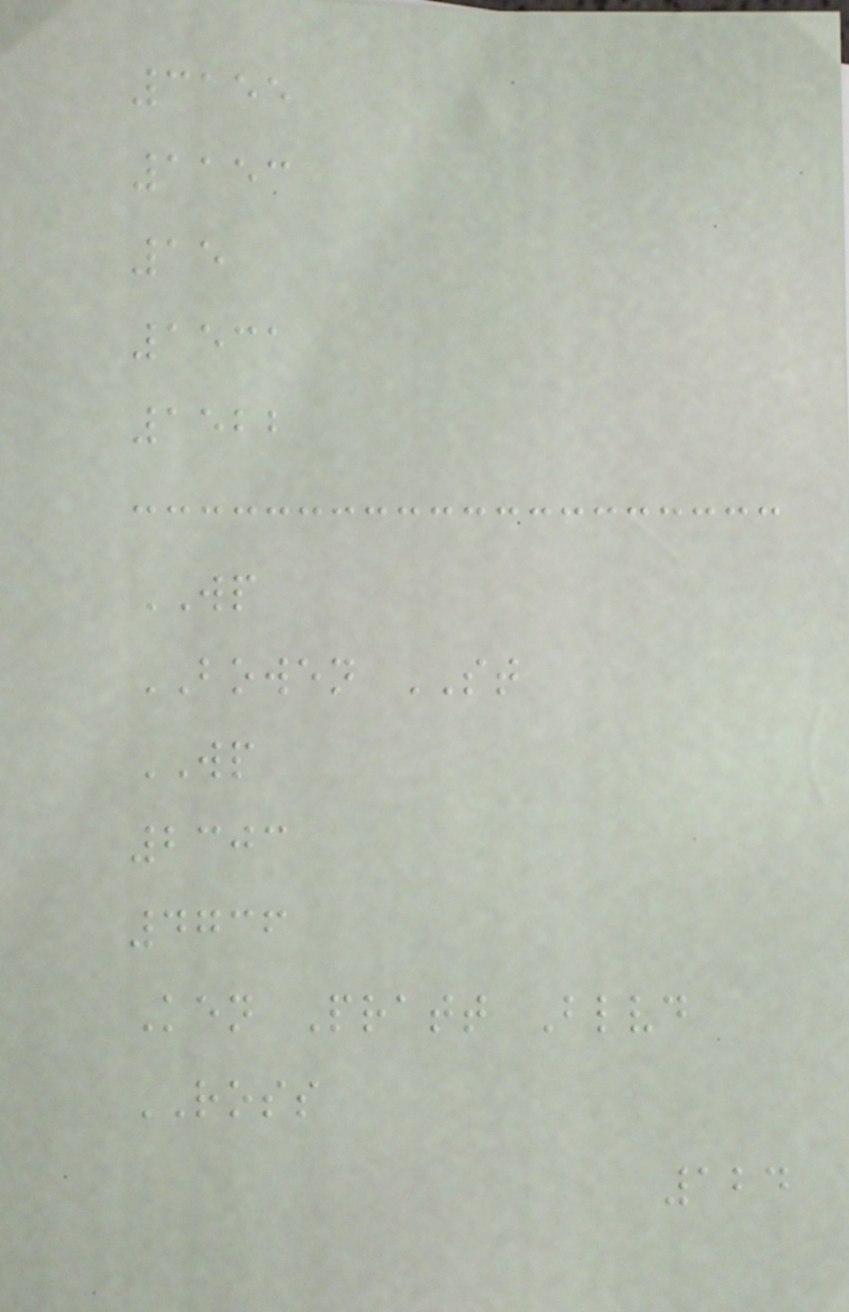3155
1153
15
1531
1522
WP
BOWEN ST
WP
2303
4736
Ken Pratt Blvd
ROSS
124
